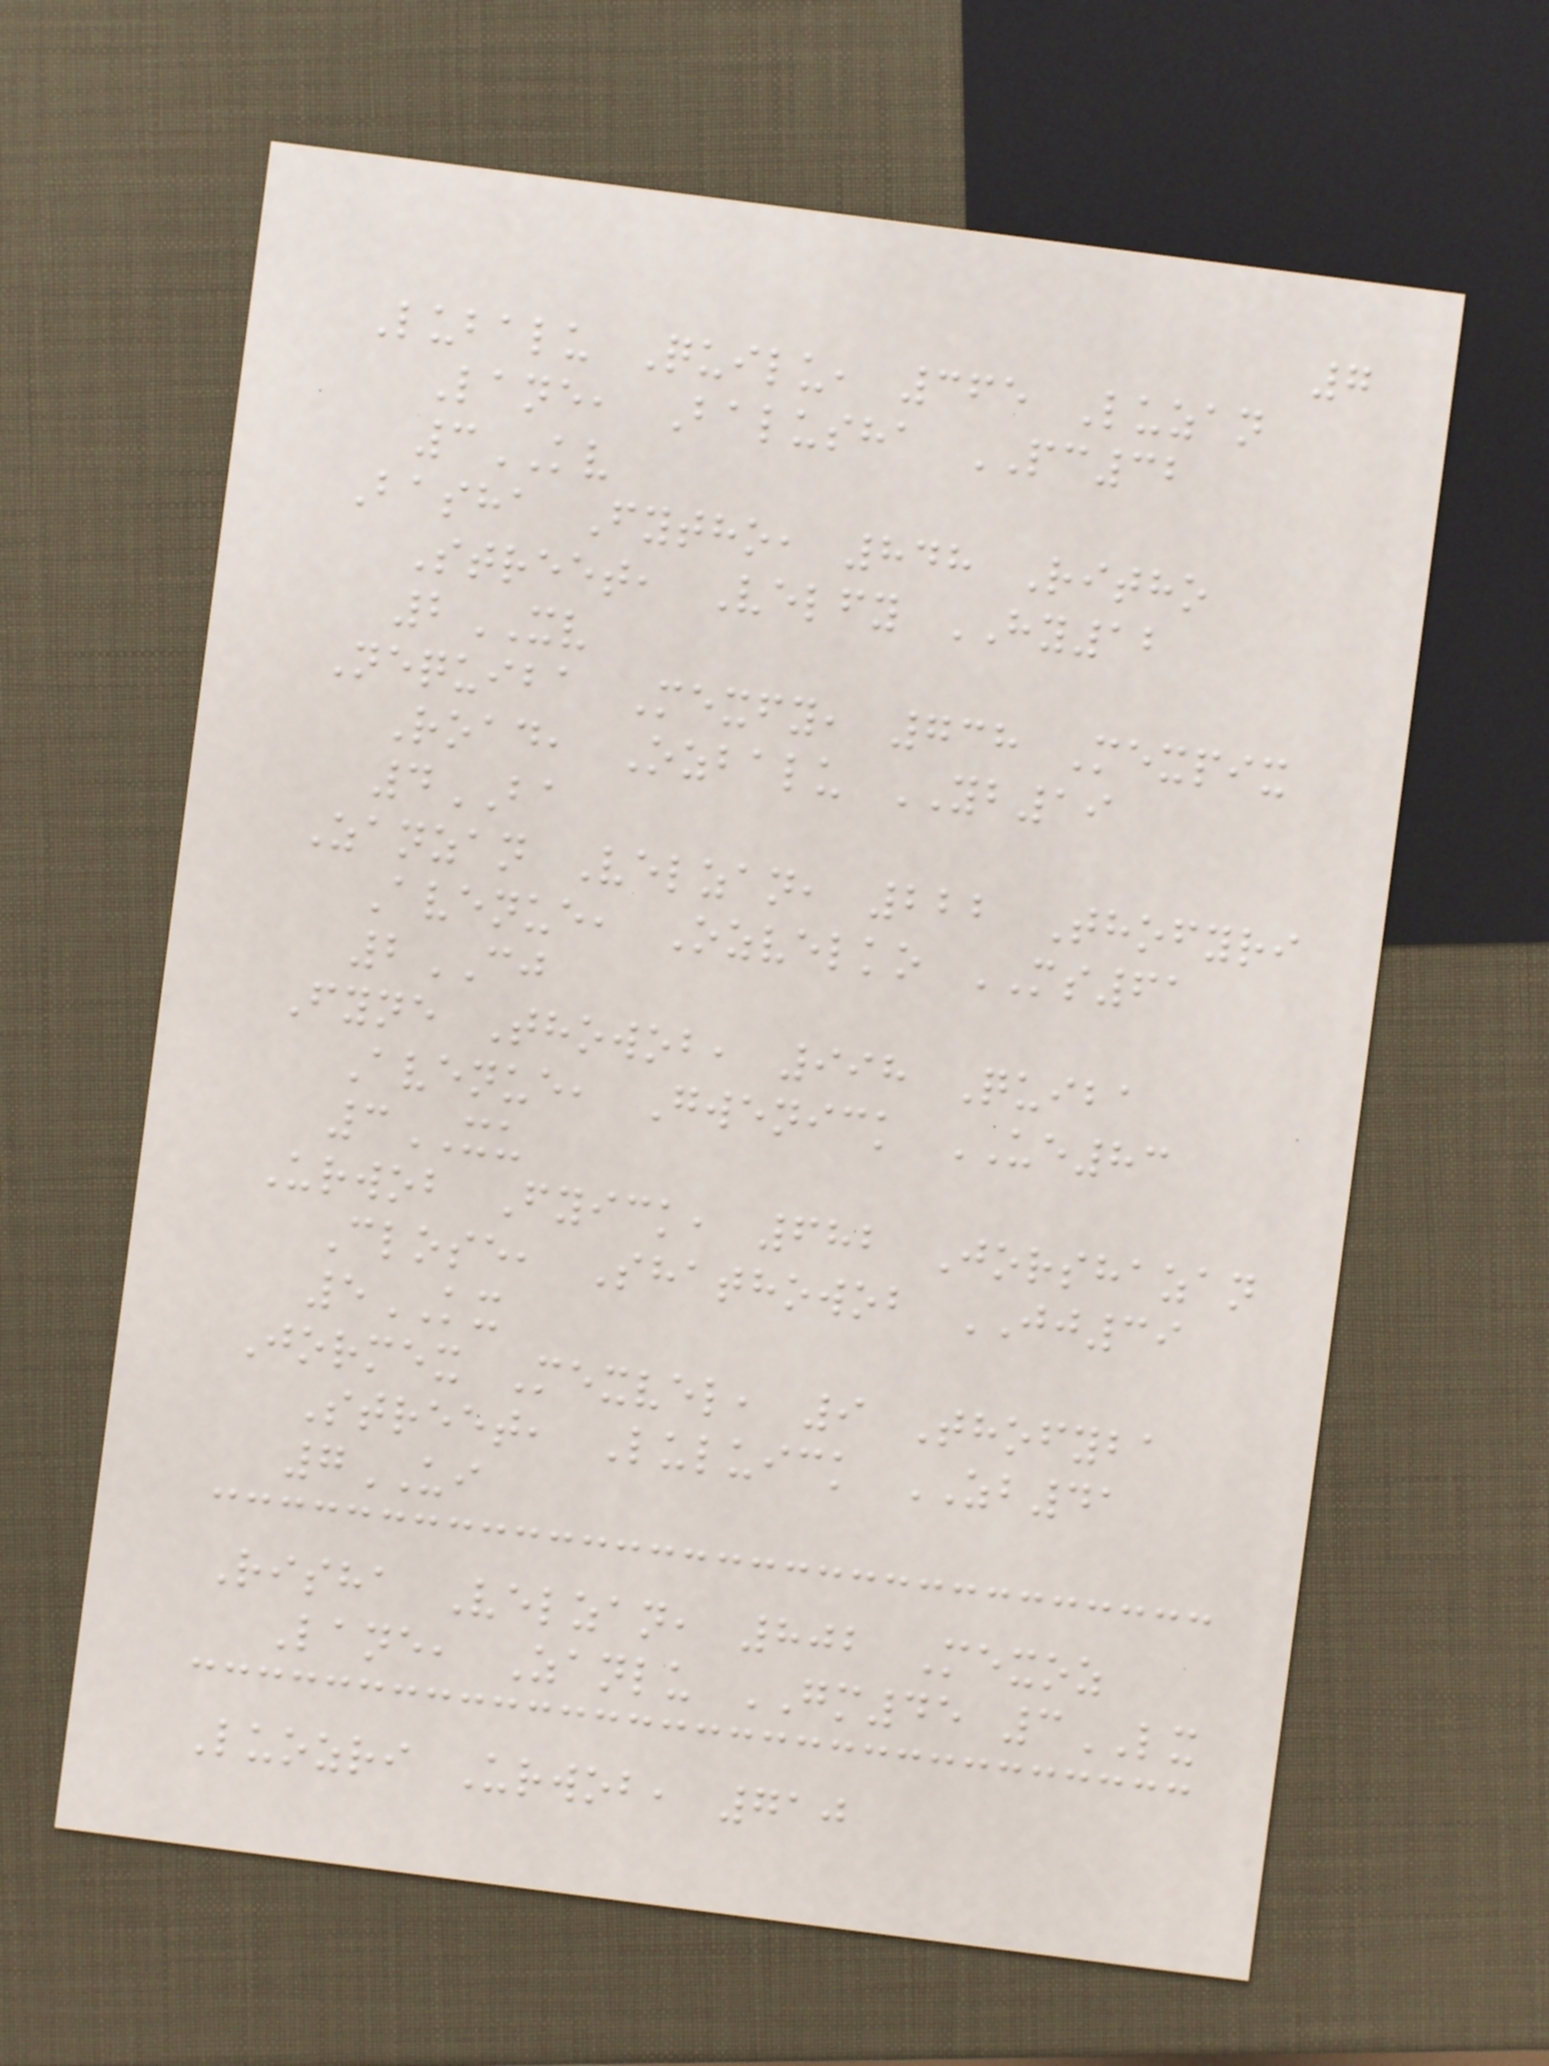7
Lubalu Quilu, 365 Luzan
Lane, Balusha PC32
3KV
Basha Fytho, 848 Ritho
Street, Velfy HY12
2XV
Nequiba Mexfy, 738 Mexpix
Road, Ozbalu YB19
4BA
Zanzan Velzan, 222 Thofyri
Avenue, Ozvelko MS61
2CJ
Fyne Thowob, 998 Quiba
Avenue, Gwenick UE83
3XU
Urwob Fyick, 682 Jorshazan
Close, Shathowob JJ39
5KX
Jormex Mexvel, 9 Thofyba
Street, Luluick ZB41
7UI
Risha Velzan, 802 Mexoz
Lane, Zanlu GM45 3LX
Luozri Urwob, 710
